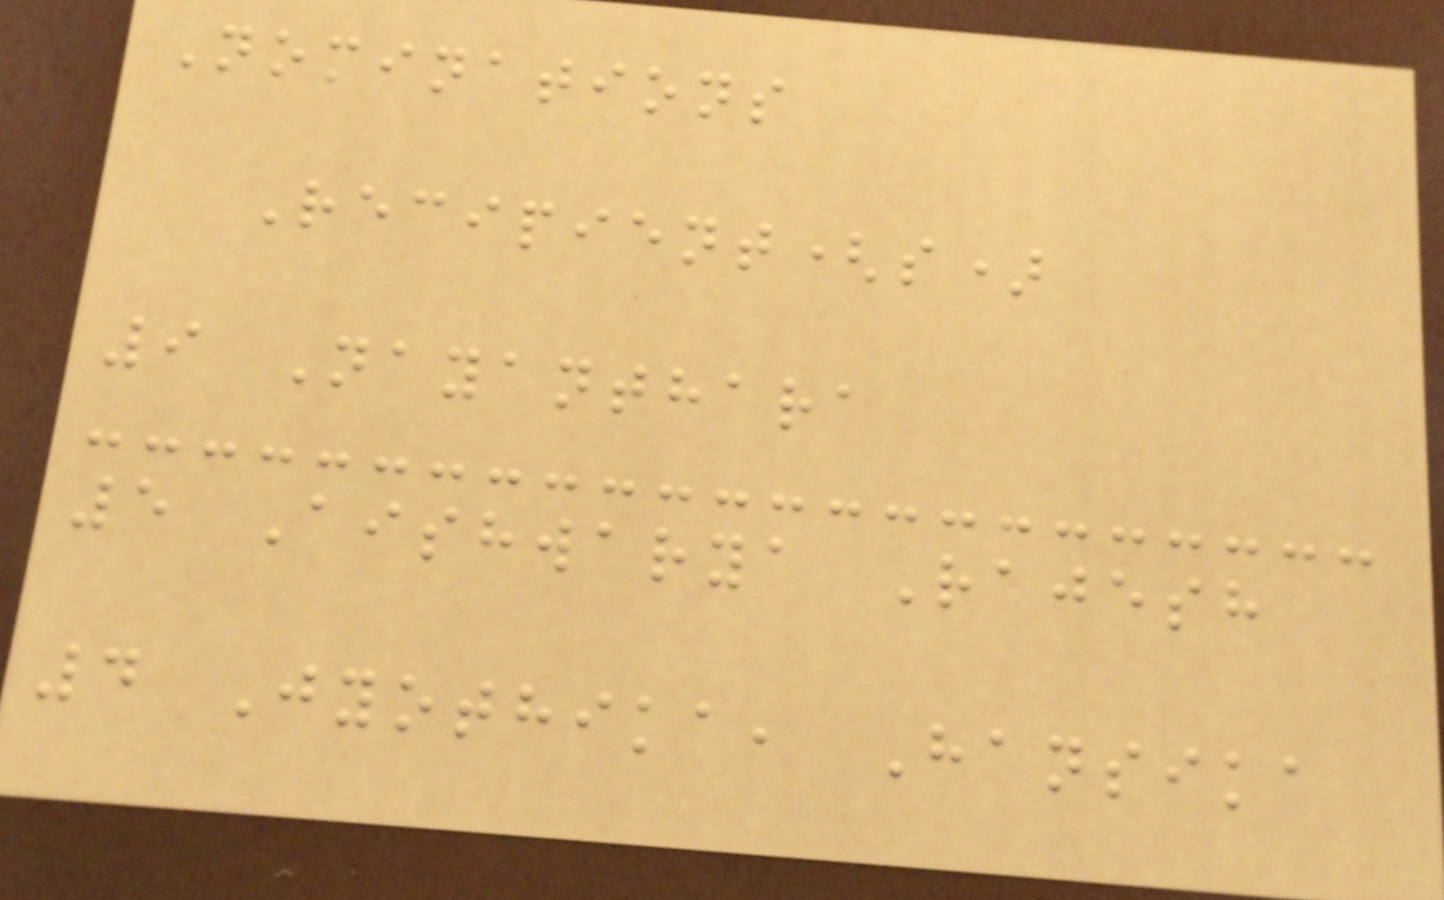Nominations
Recipient(s)
9 Nayanthara
5 Aishwarya Rajesh
4 Jyothika, Hansika
